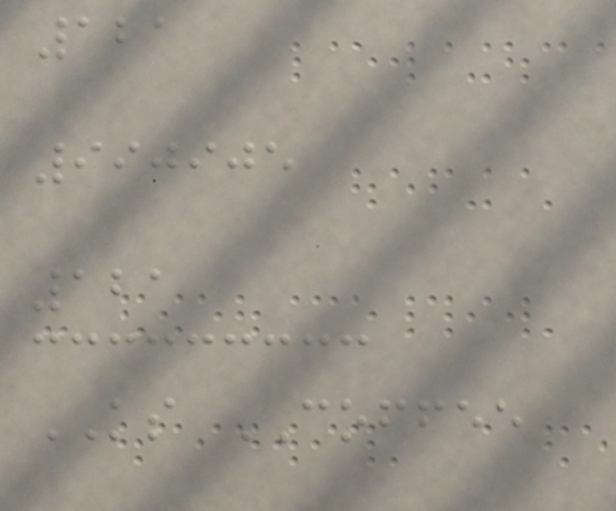121
990905
121
KS COFFEE
